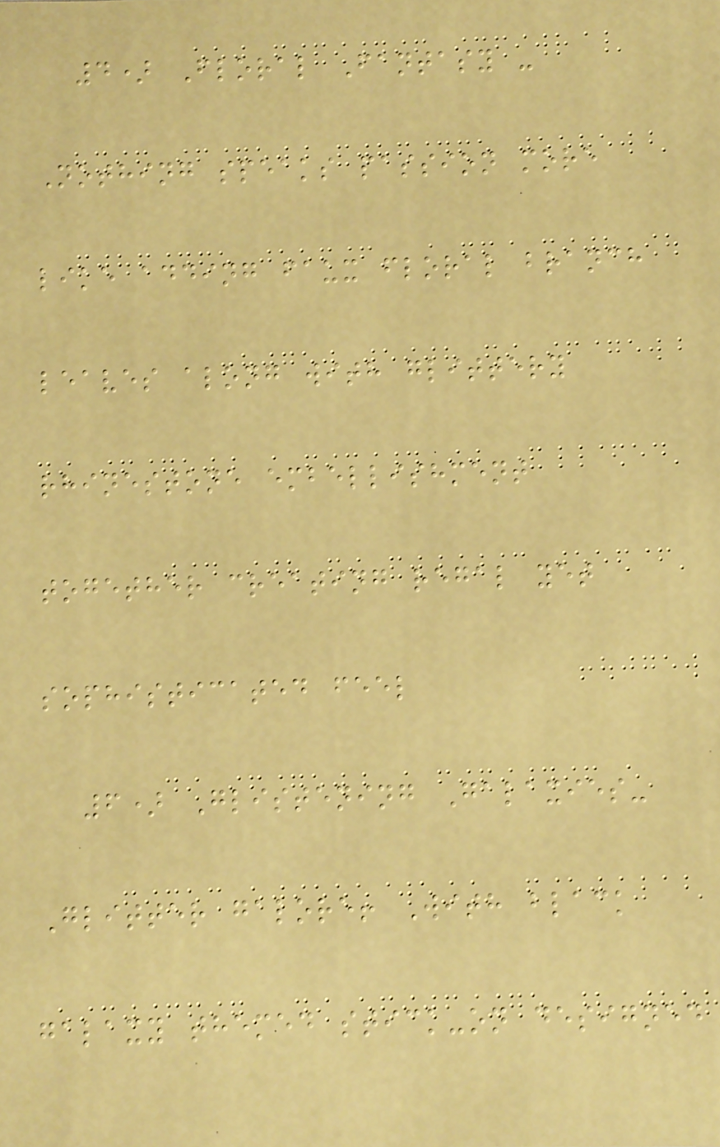4) Floral Fantasy -
Nothing speaks passion more
like adding faux floral branch
leaves along with glittery
rhinestone embellishment
together creating regal yet
sophisticated feel
6) Glistening Galaxies-
Glitter galore! With black
galaxy themed stick-on designed
